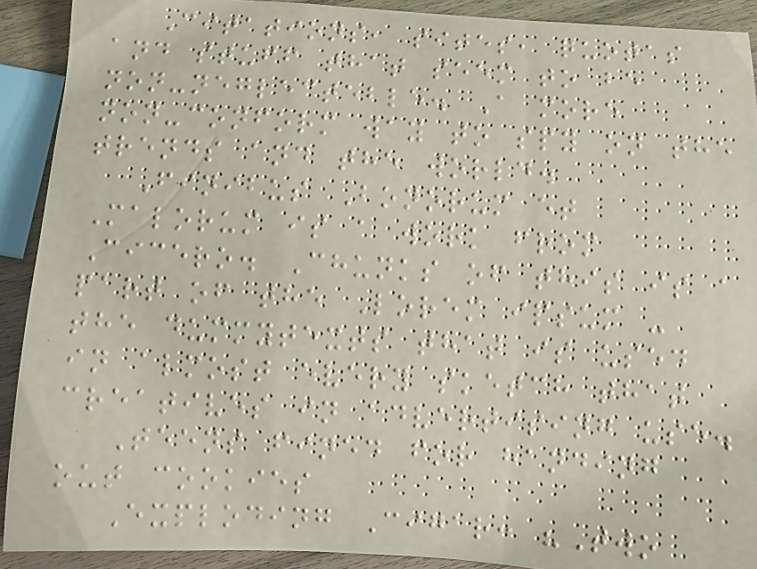Citations, sites, quotas
and stuff that seem to be
non-neglecteble. A more
non-conform way to spy on the
trends and the world.
Finibus Bonorum et
Malorum is a work from
Cicero. Chunks of this is a
part of the Lorem ipsum -
the dummytexts that is used
in almost every sketch that
creatives in advertising use.
Teens fined for handing
out cookies
Exploding Cigar: "Two
